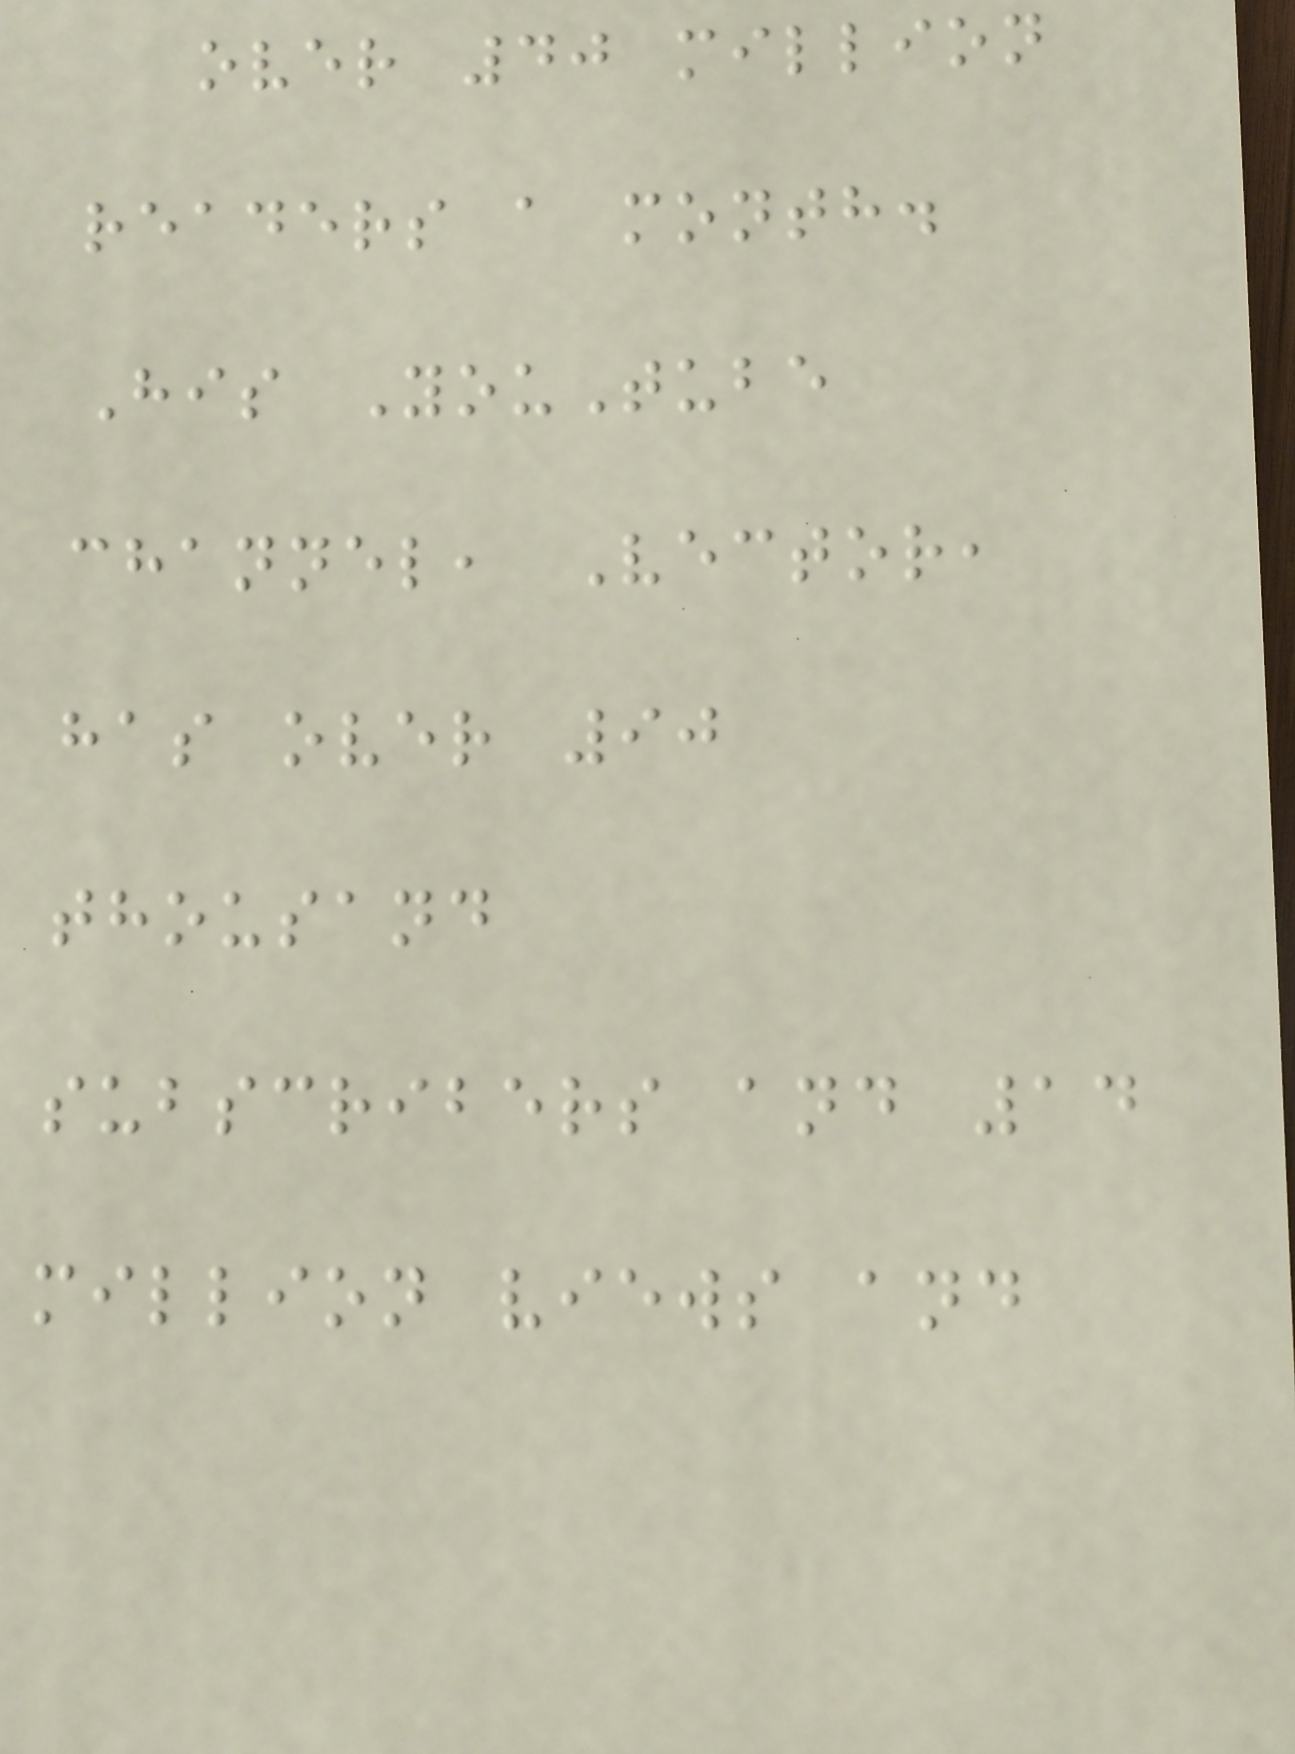over 40 million
readers a month.
His YouTube
channel, Vector,
has over 90
thousand
subscribers and 14
million views and
